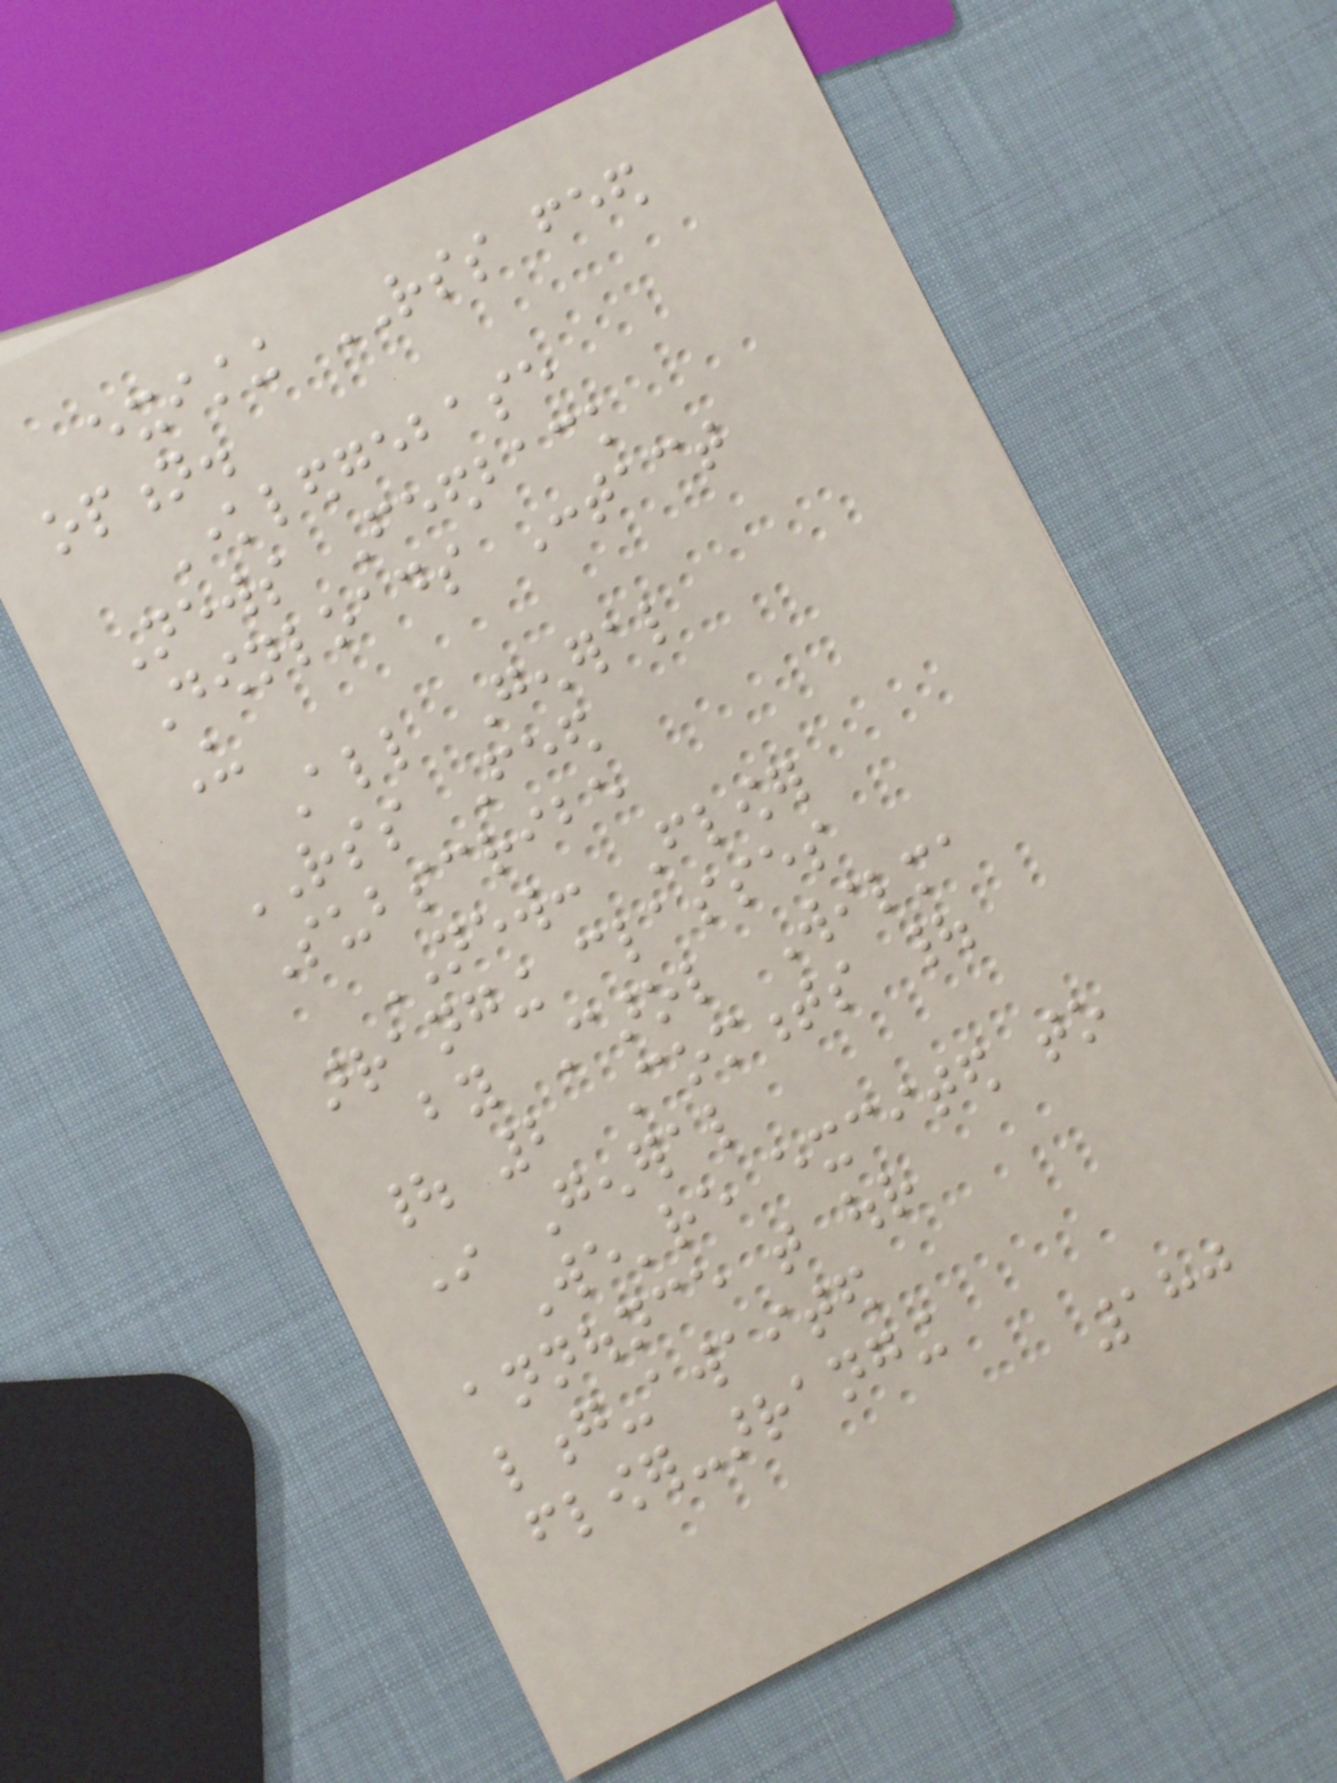existing RSS feed
option.
Knowledgebase
News Feedback
Downloads Contact
Us
All General
RSS Feed
Subscribe
NEW: Flower
arranging classes
by Carol Wilma
| 2 Comments |
In General
We're excited to
announce that our
long-awaited
flower-arranging
180
